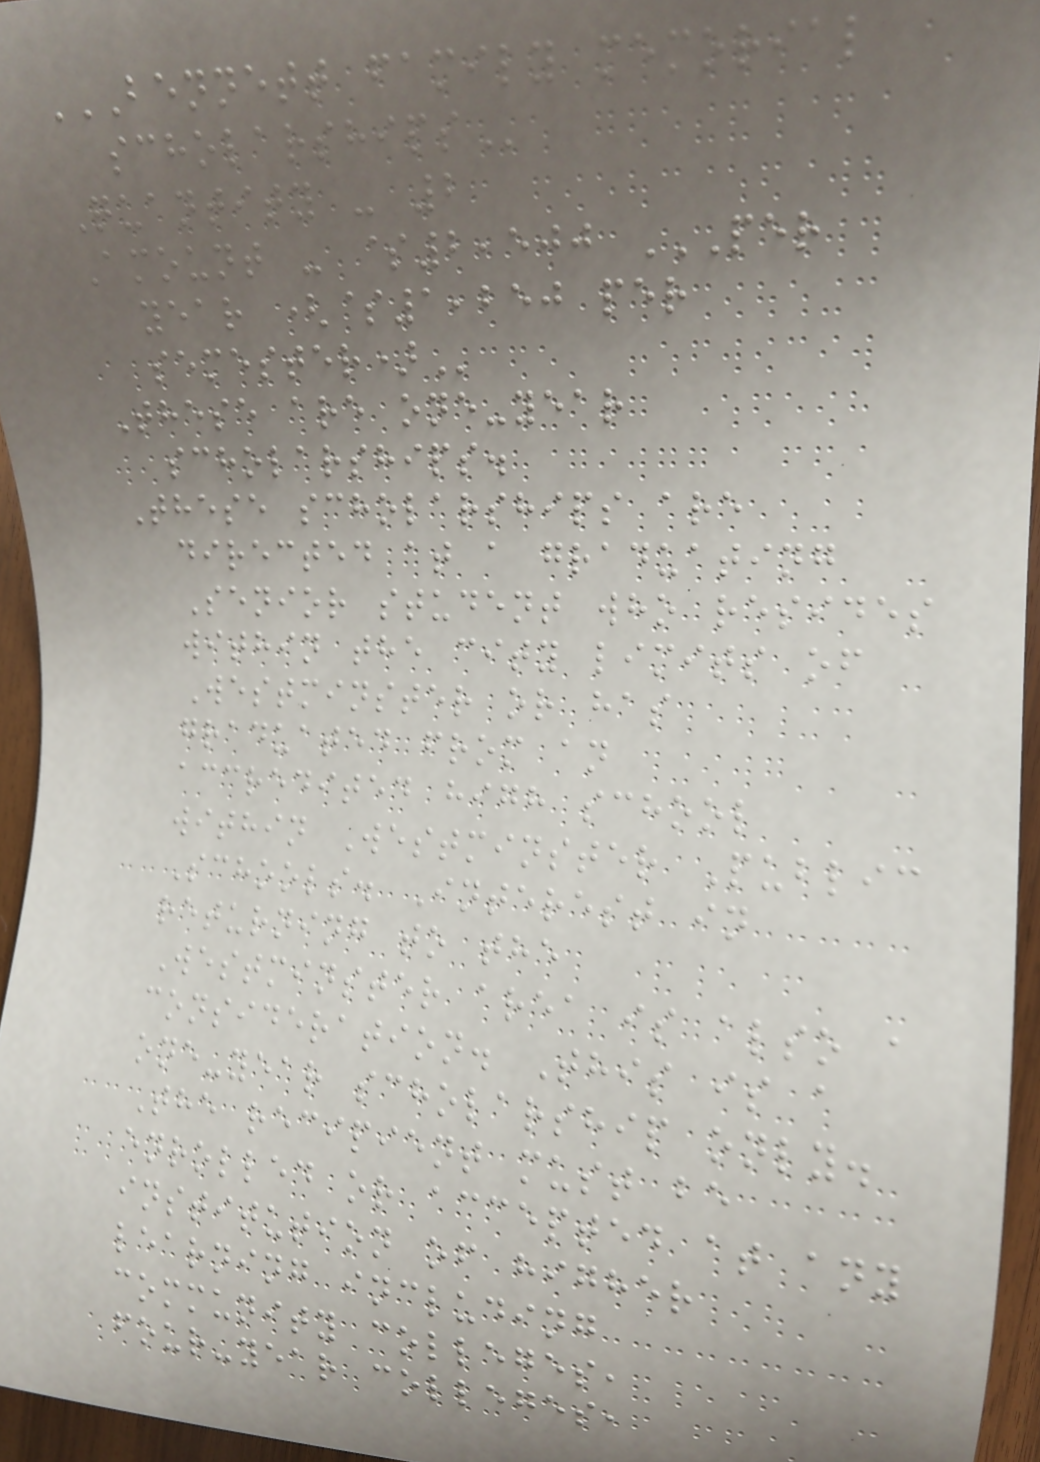BENNETT FAMILY MEMORIAL
SCHOLARSHIPS
Quantity - 2
Amount - $2,500 PER
YEAR ($1,250 PER
SEMESTER)
These are one-year
scholarships.
These scholarships are
directed at a graduating
Senior student who resides
within the city limits of
Westminster or has
graduated from an
accredited high school
within Westminster Public
Schools. Interest in
returning to the
Westminster area is also a
consideration. This is a
one-year scholarship only.
The recipient must be
enrolled or accepted at any
institution of higher
learning including
community colleges,
four-year colleges,
